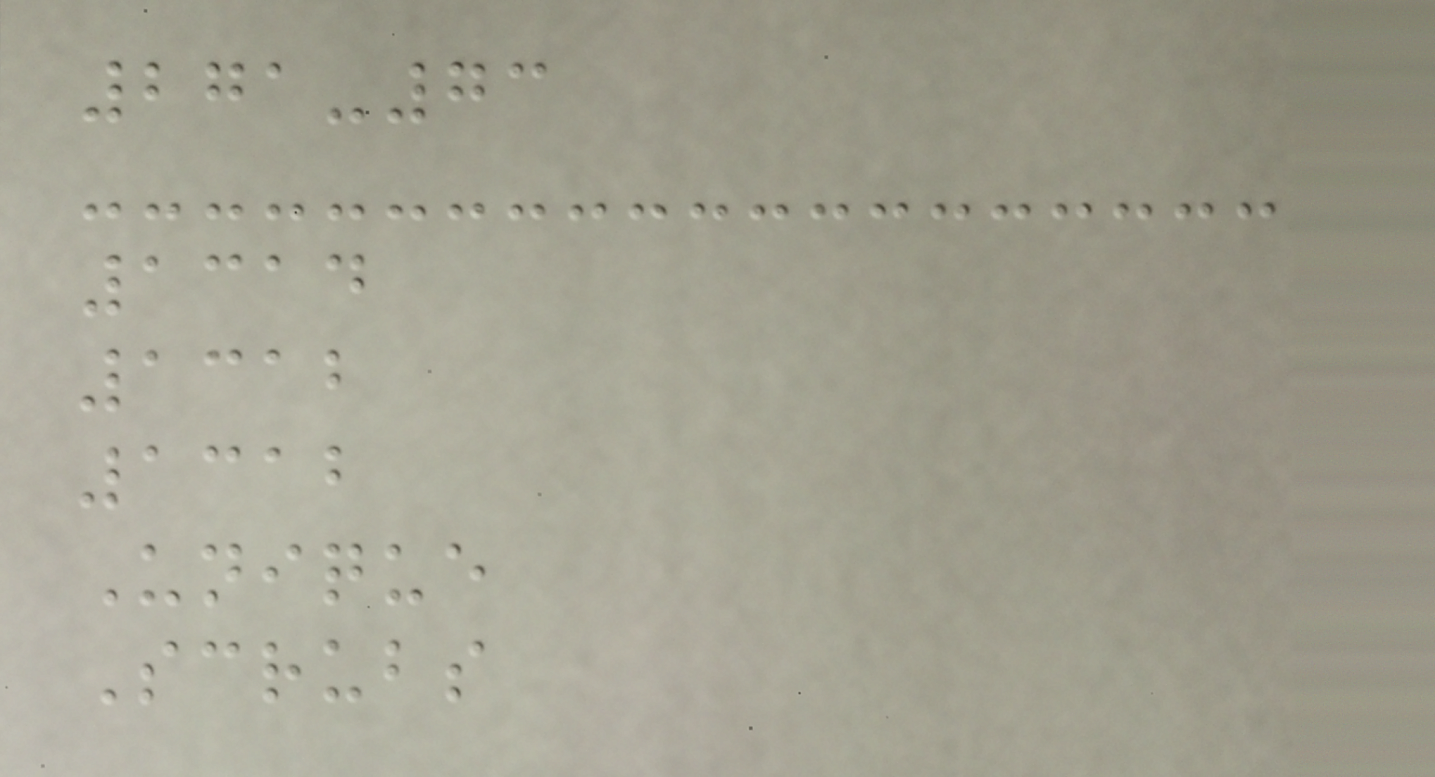271-73
1314
1312
1312
Unique
Scrubs
